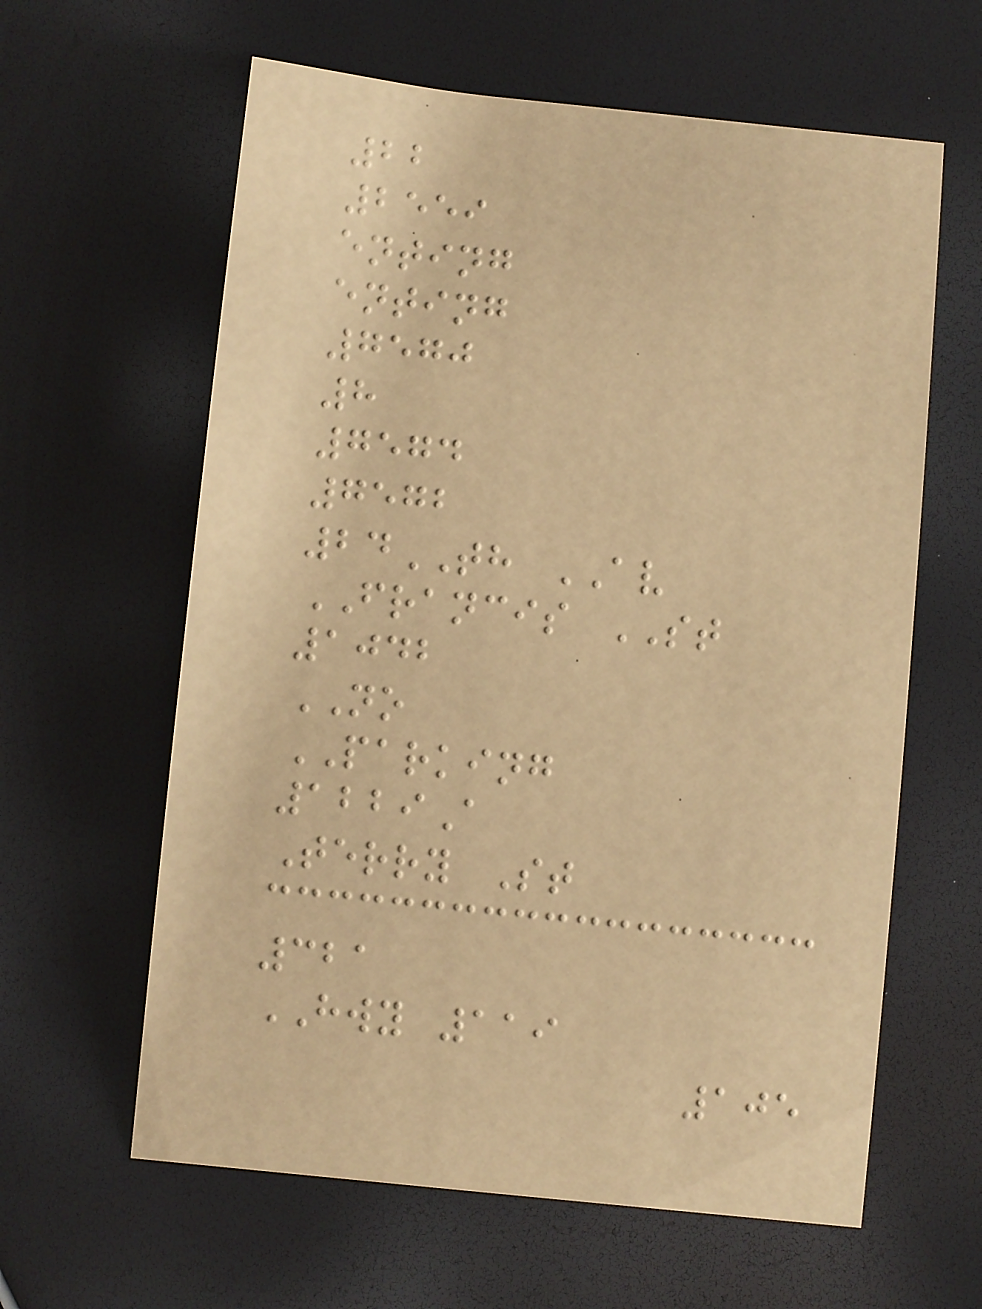22
2559
enting
enting
7570
8
7574
7572
24TH AV
FRANCIS ST
1042
NO
PARKING
1229A
Terry St
321
HWY 119
105
